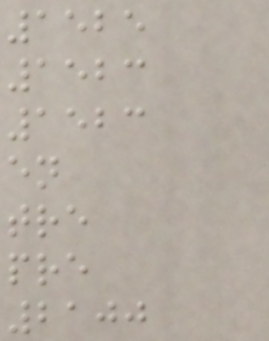1525
1523
1523
en
tre
pre
2100
